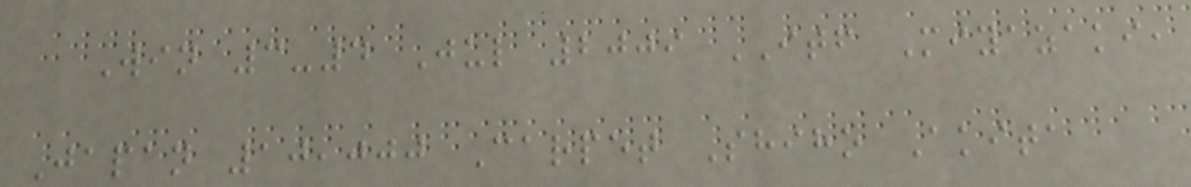Win 3-4 Jul 2009 ITF Miyazaki,
Japan 10,000 Carpet Shiho Akita
